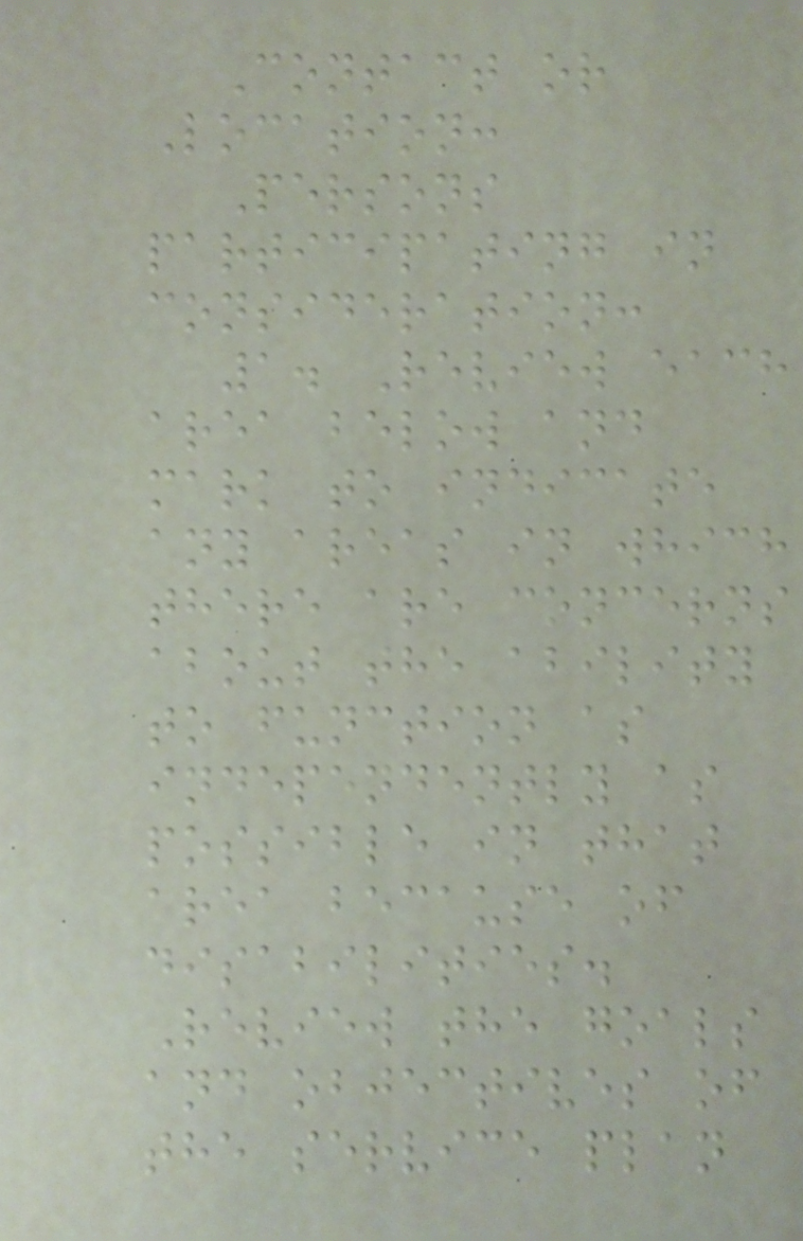Contact or
Location:
Persons
participating in
consideration:
1. Review each
area below and
mark to indicate
any areas in which
there are concerns
about the ability
to function as
independently as
possible in that
area because of
disabilities.
Review the goals
and objectives of
the service plan
